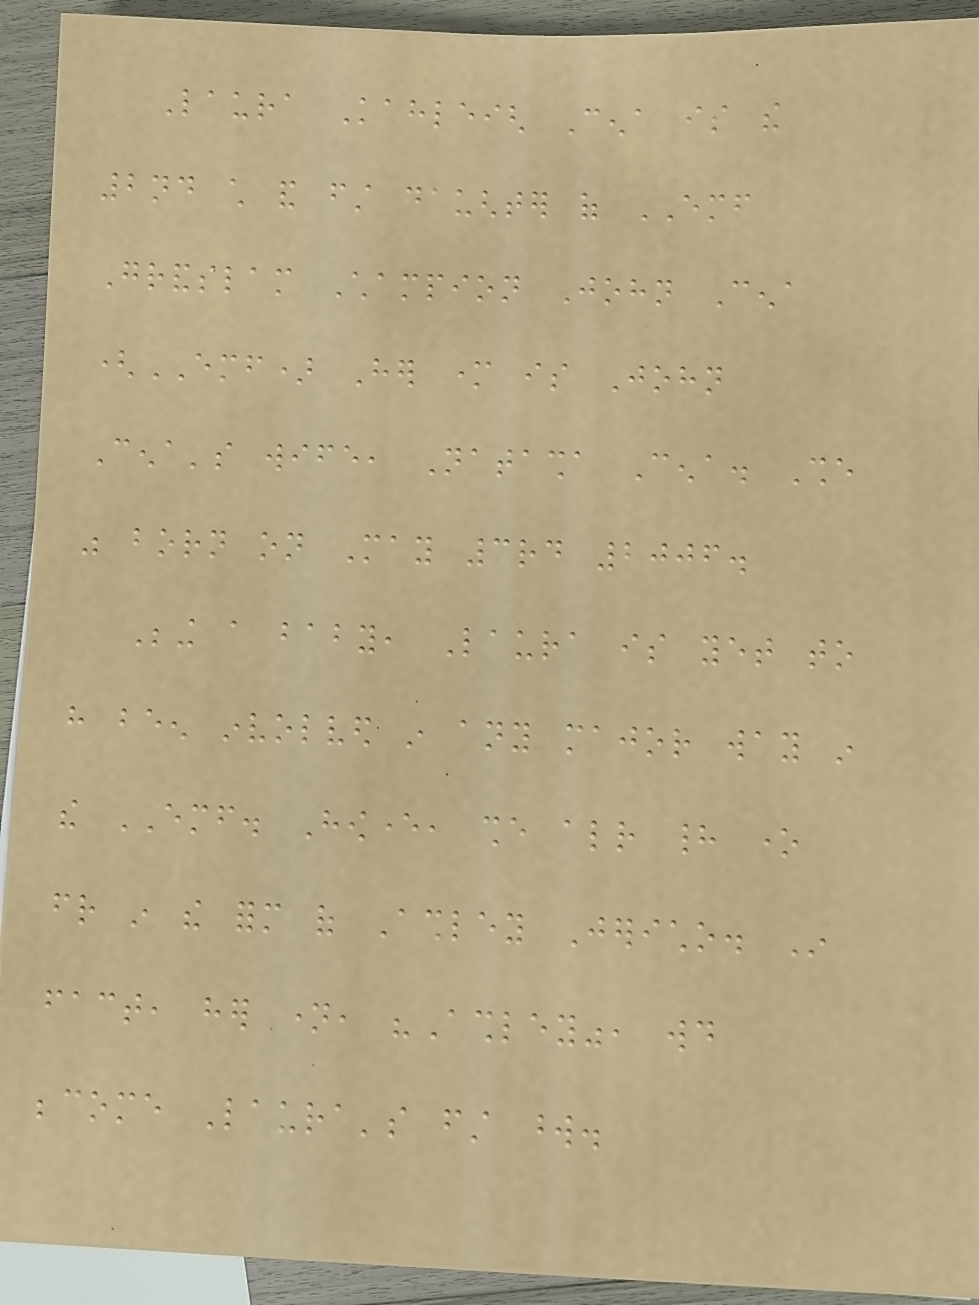Laura Kahleigh Cena is the
2nd child and first daughter of EMF
Grandslam Champion John Cena
(EMF) Her mother is John
Cena's wife, Natasha Cena. She
was born on May 3rd 2006.
Being a baby, Laura is yet to
have been involved in any major way in
the EMF. However, she already had one
friend in the form of Ashley Jericho. In
fact, her name, "Ashley", would
become Laura's first word.
